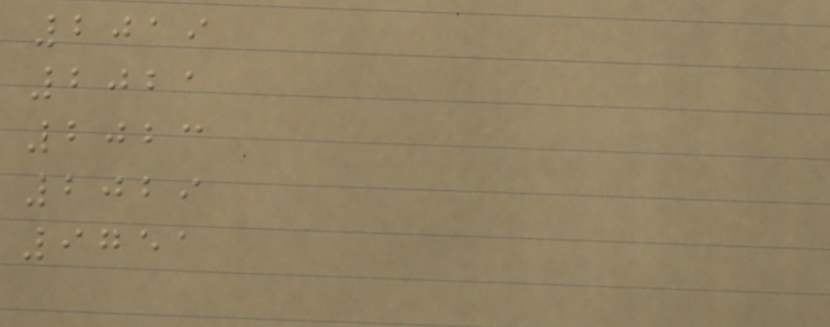2019
2021
2023
2029
9751
